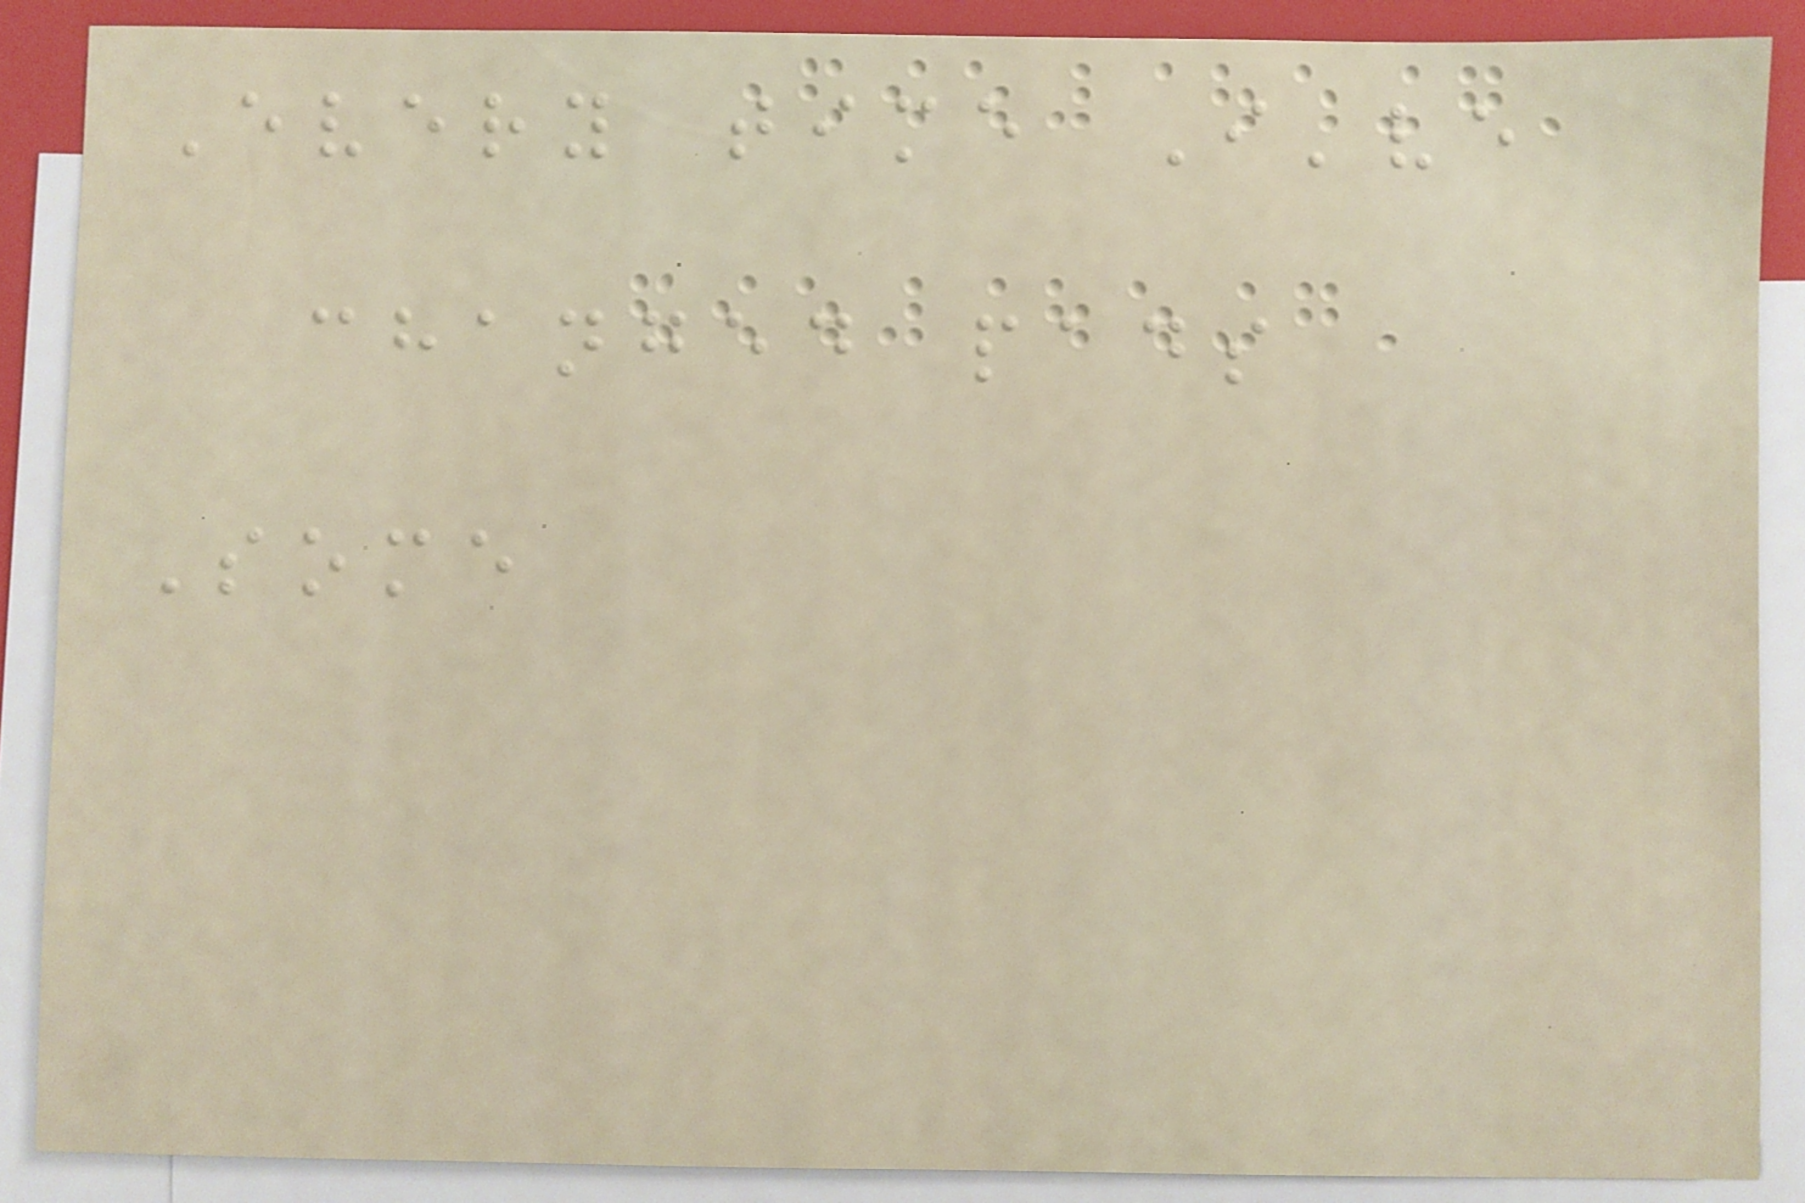Every time I've
changed pads
Some
